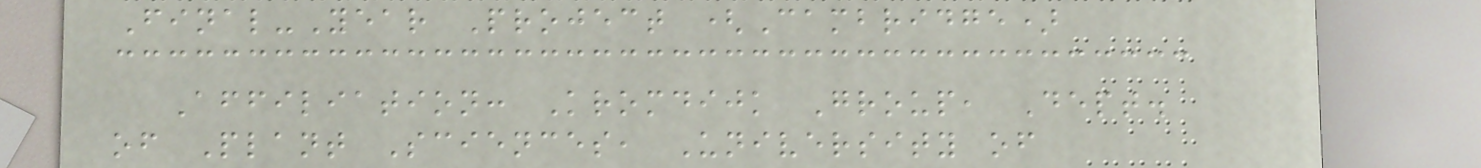Final-Year Project (Cambridge)
Affiliation: Kromdijk Group, Dept.
of Plant Sciences, University of
